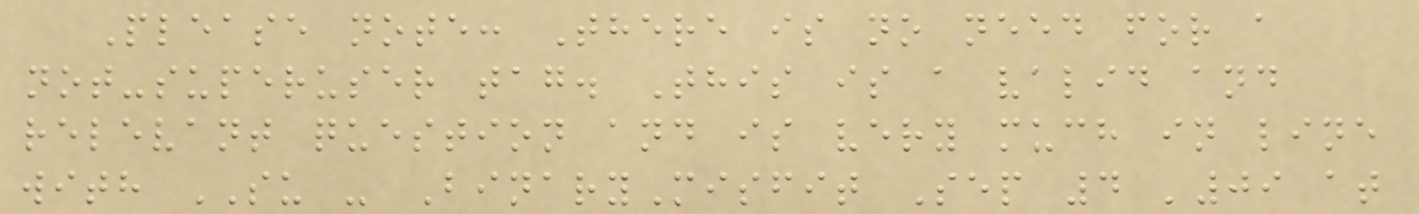Please note: There is no need for a
not-superuser tag. This is a valid and
relevant question and is very much in line
with SU - BinaryMisfit Sep 4 '09 at
